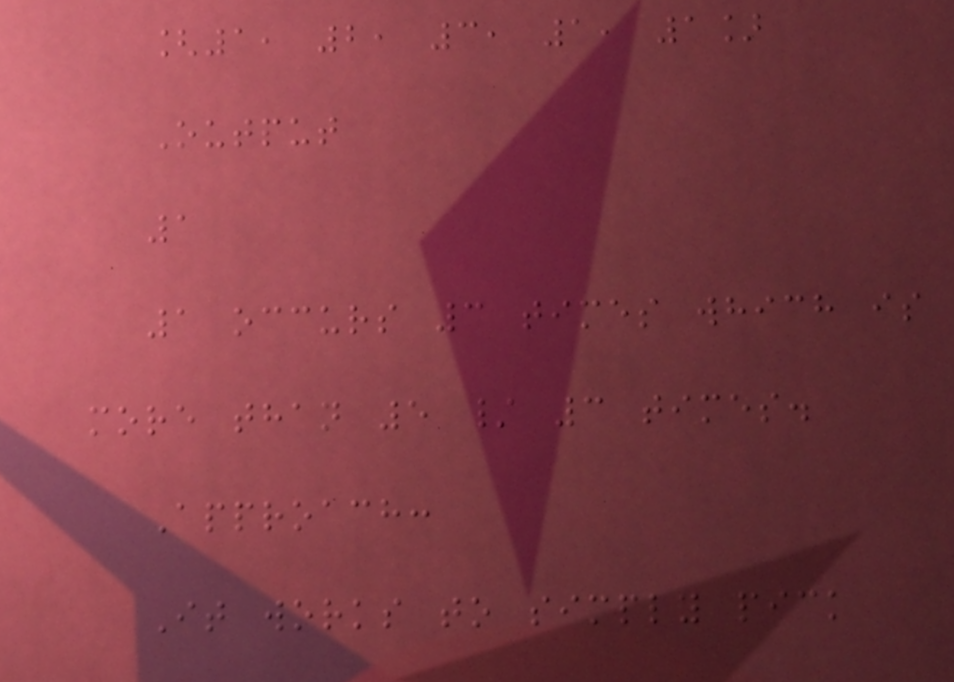[1, 2, 3, 1, 1]
Output
1
1 occurs 3 times which is
more than 5 / 3 times.
Approach:
It works to simply pick
